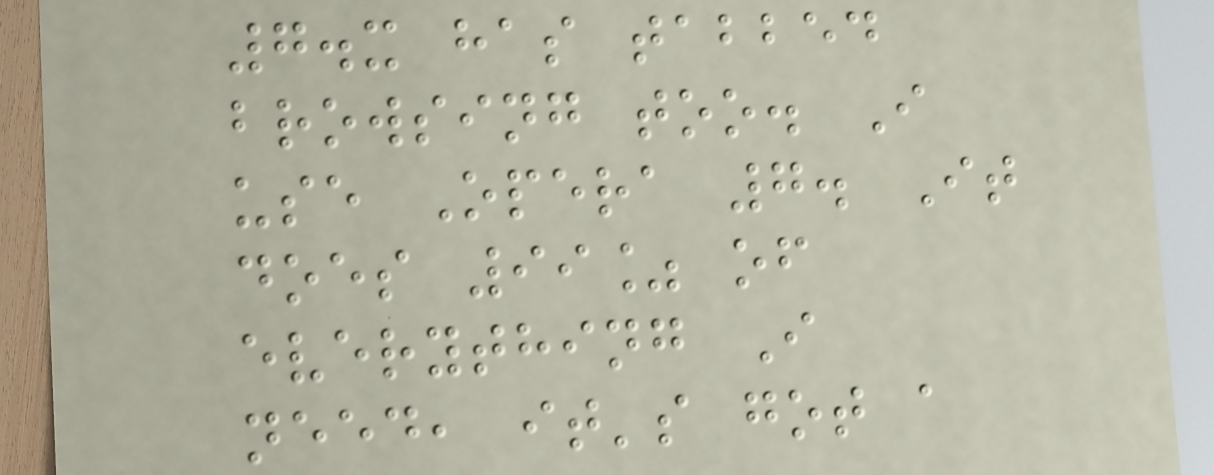7.x has tabbed
browsing too. I
use Opera 7. It
does 99% of
everything I
need, it's got a
